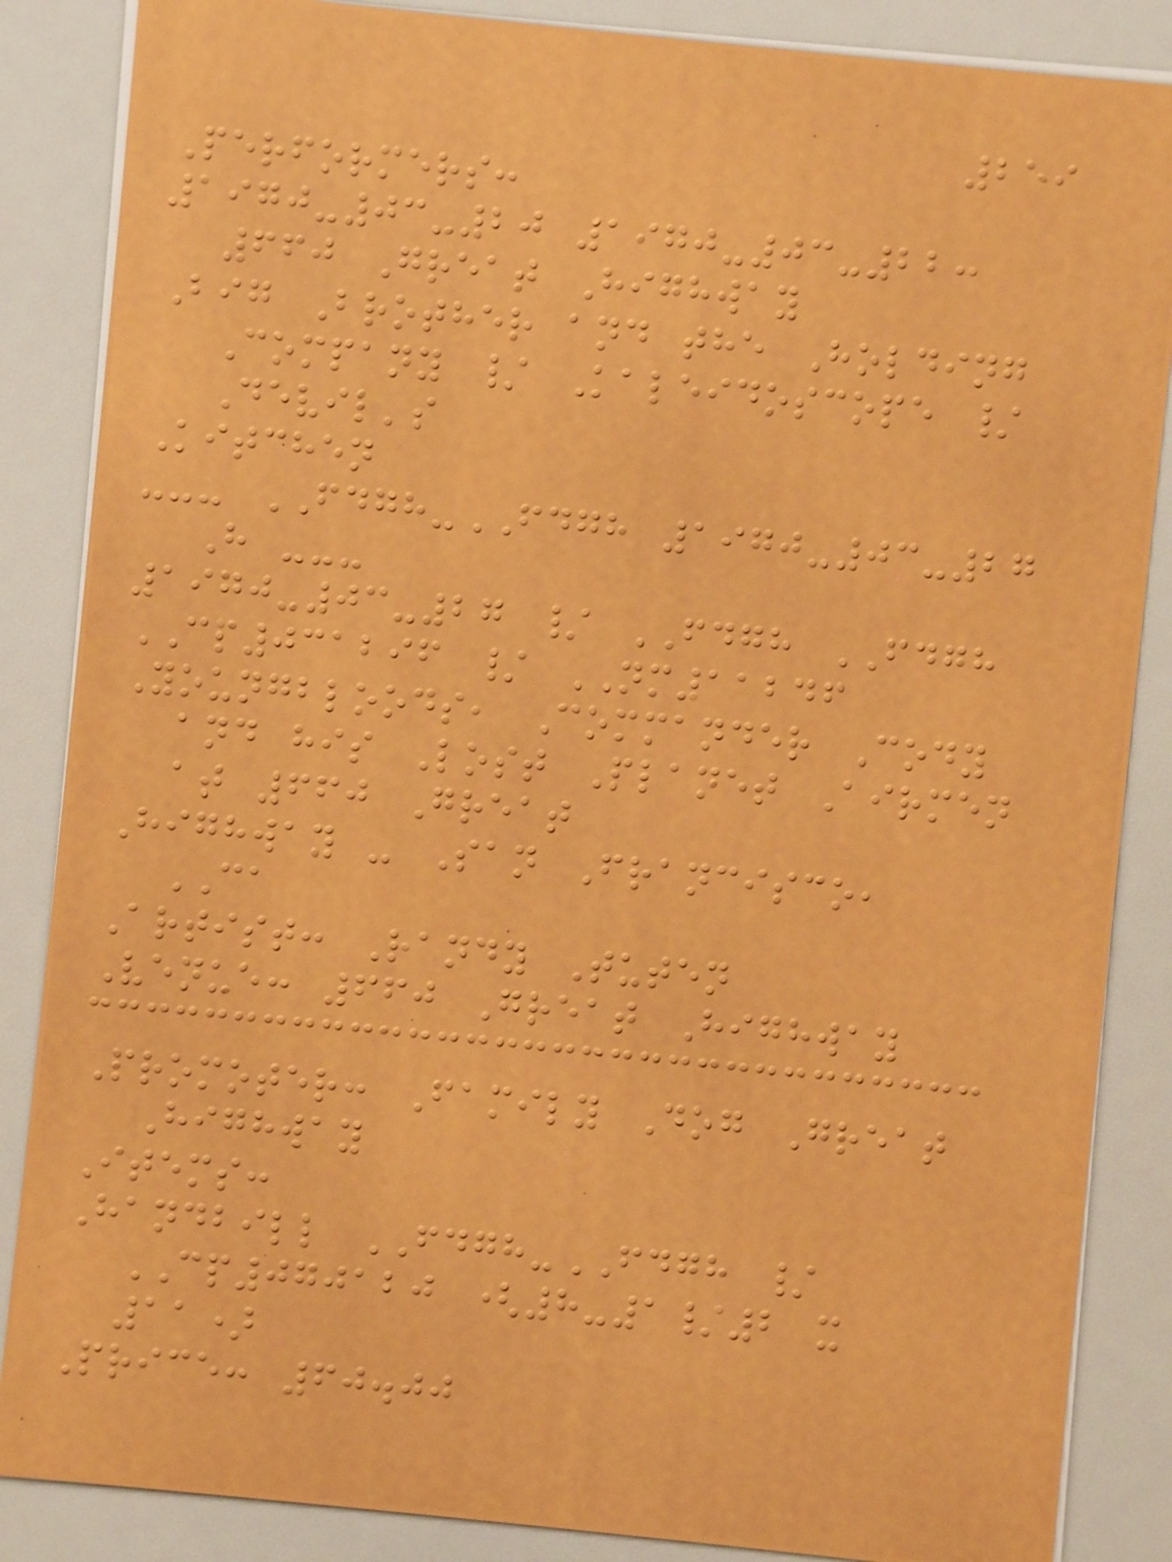259
Performers:
1970-03-20 1970-03-22:
660 Great Highway
Big Brother and the Holding
Company / Kaleidoscope /
Devil's
Kitchen
--- FDGH-FDGH 1970-03-27
H ---
1970-03-27 / FDGH FDGH
CP031296 / NM11246
Youngbloods, Commander Cody
and his Lost Planet Airmen
at 660 Great
Highway - San Francisco,
CA
Artist: Randy Tuten
Venue: 660 Great Highway
Promoter: Family Dog Great
Highway
Items:
Handbill FDGH-FDGH /
CP070120 (8-1/2 x
11)
Price: 60.00
